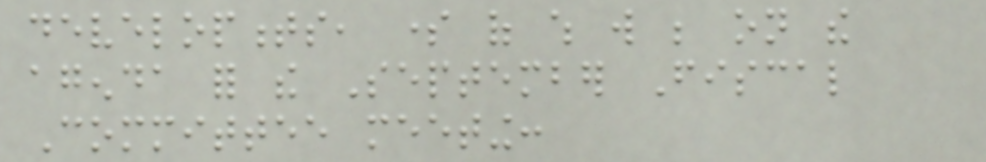developments, some of which will be on the
agenda for the September Fiscal
Committee meeting:
